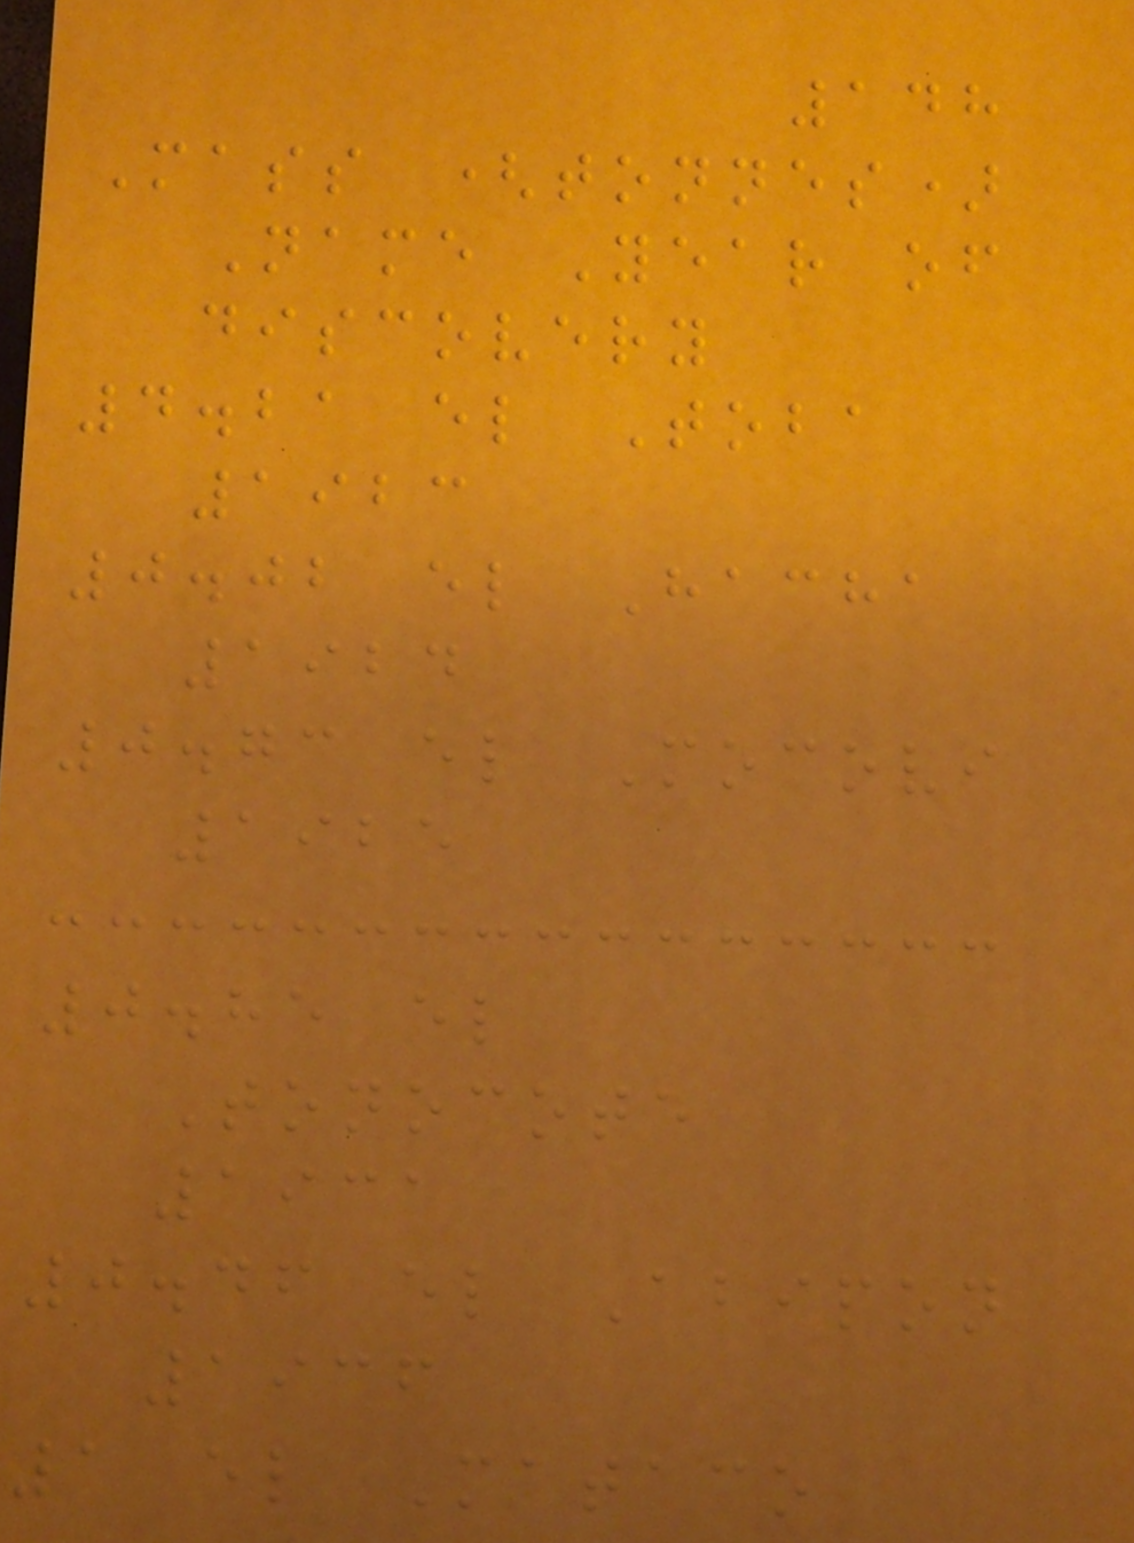148
Mass (tonnes)
Name Year of
discovery
4.21 el Toba
1923
0.02 el Hacha
1924
0.73 el Mocovi
1925
0.85 el
Tonocote
1931
0.46 el Abipon
1936
1 el Mataco
